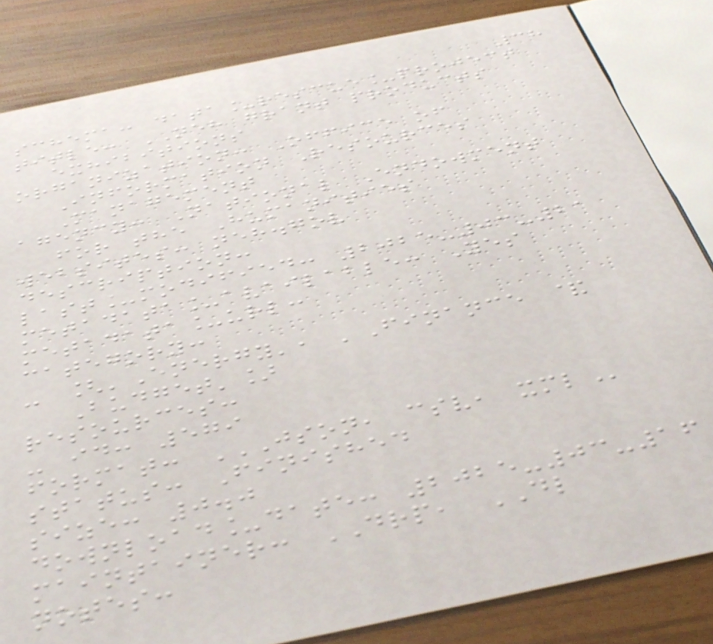38
schema: data_rescue_project
title: NEH grant products
exhibitions
organization: Office of
Information Resources
Management
agency: National Endowment
for the Humanities
websites: neh.gov
description:
last_modified: 2025-03-21
metadata_available: Yes
metadata_url:
category:
- ['Energy', 'Finance &
Budget']
resources:
- id: 579
format: JSON, CSV, XML
status: Finished
size: 0.0
download_date: 2025-03-16
maintainer: DRP, DL
notes:
